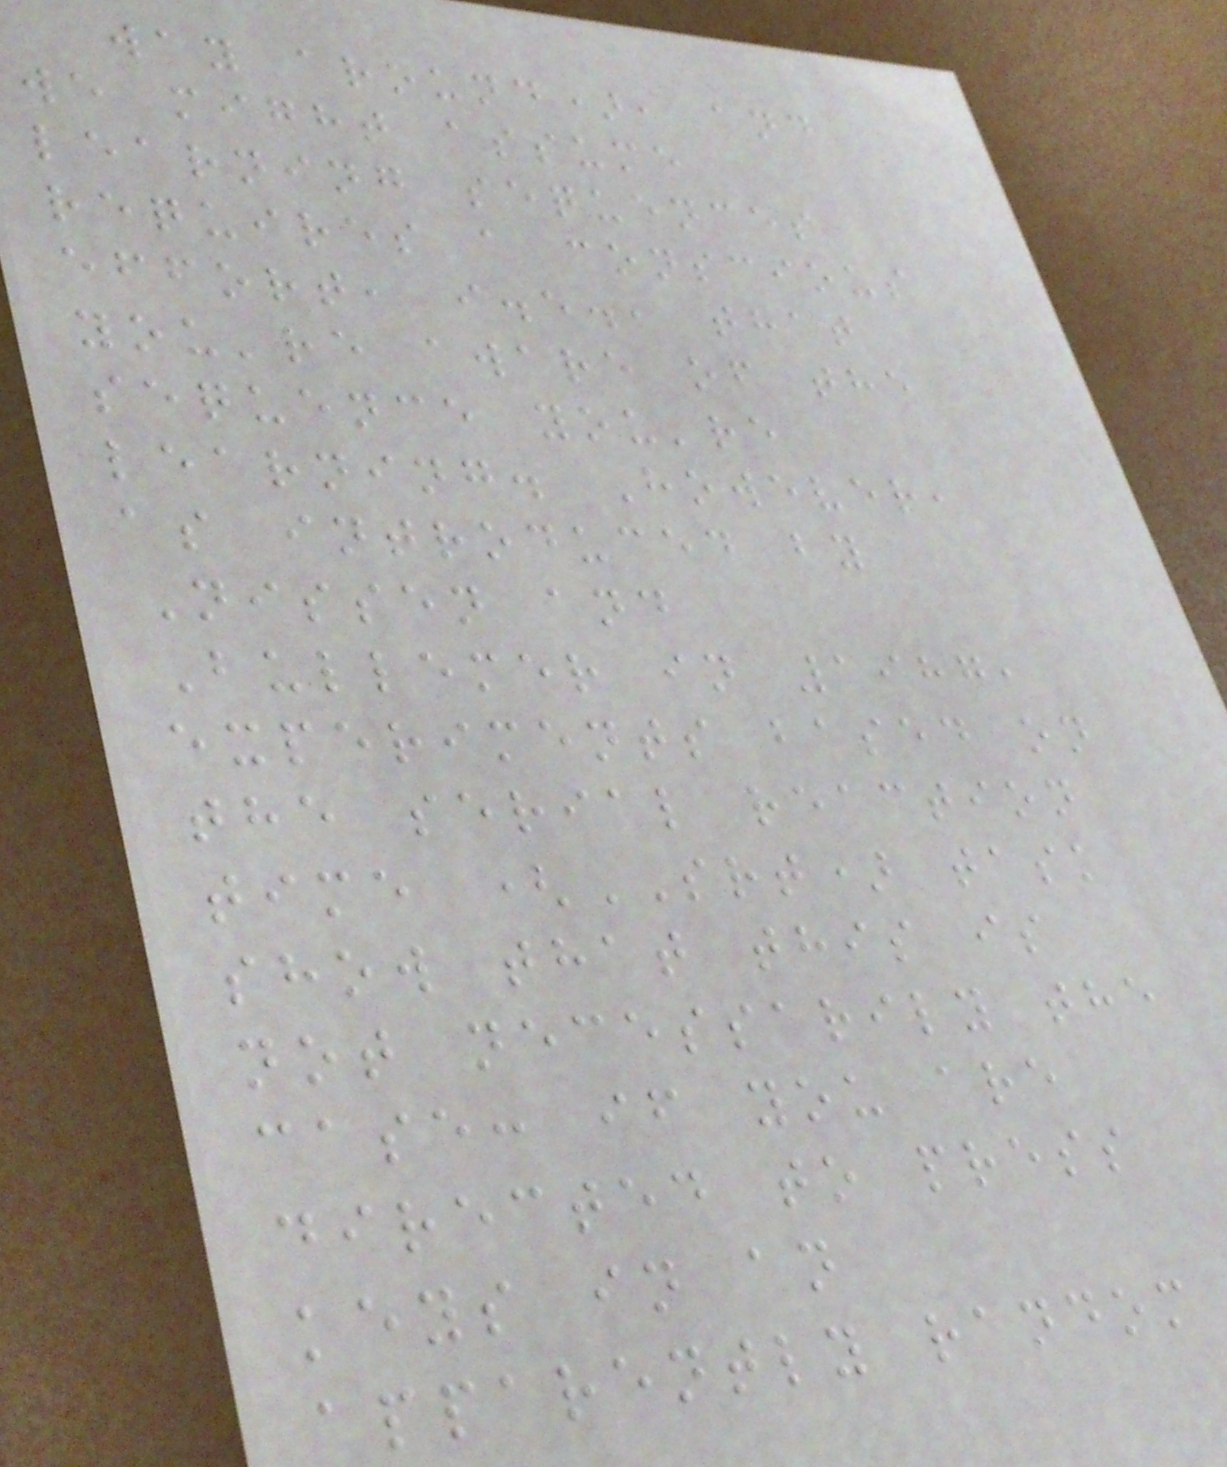way around), and
we might assume
learning sequences
requires a conscious
effort, i.e., that
you're aware of the
sequence you're
learning. However,
as introduced by
Nissen and
Bullemer in 1987,
experiments based on
the serial reaction
time (SRT) task
show that this is
not necessarily the
case: if you are
directed to press
keys in an
apparently random
